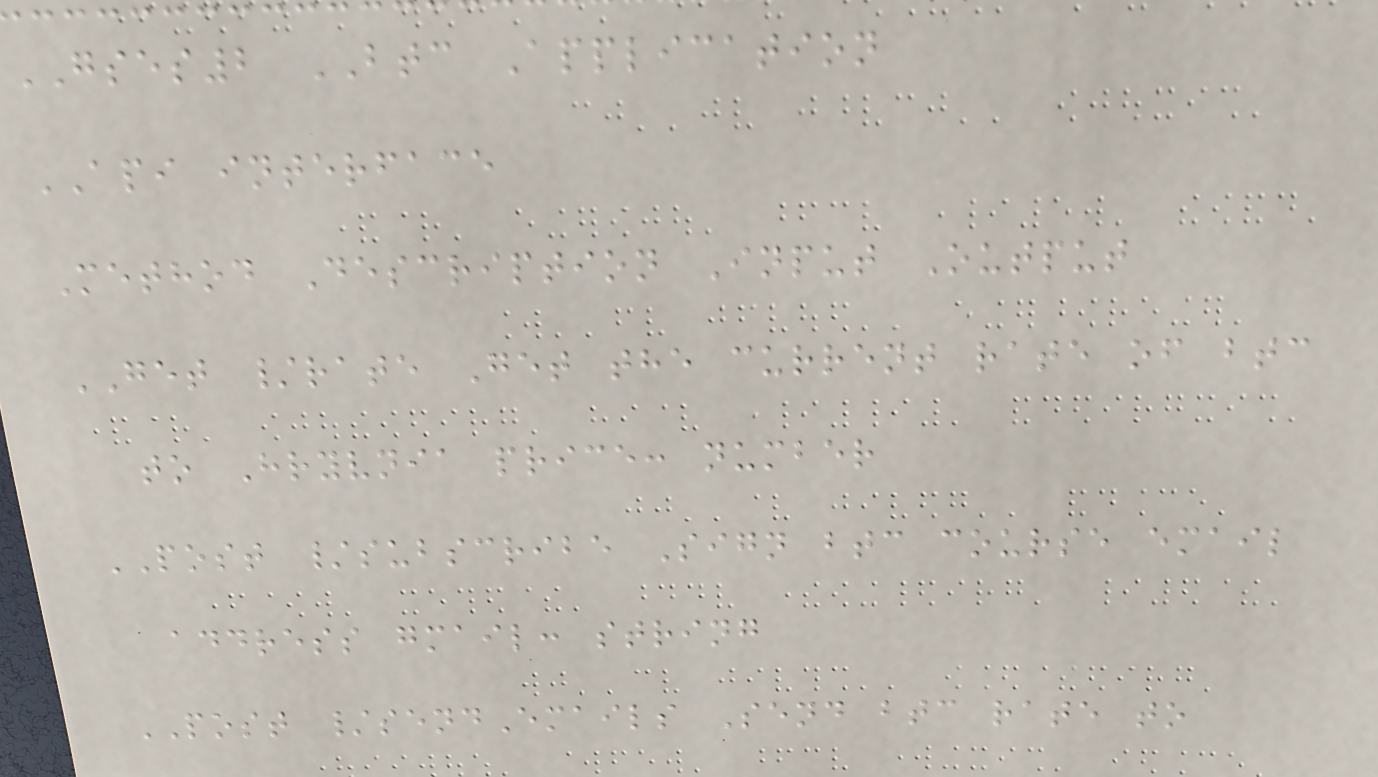GSES2 BTC Application
API interface
Method Description Input Output
GET /rate Get the current rate of btc
to Hryvnia price: number
POST /subscribe Sign btc course email
address gmail: string
POST /sendEmails Send btc rate to
